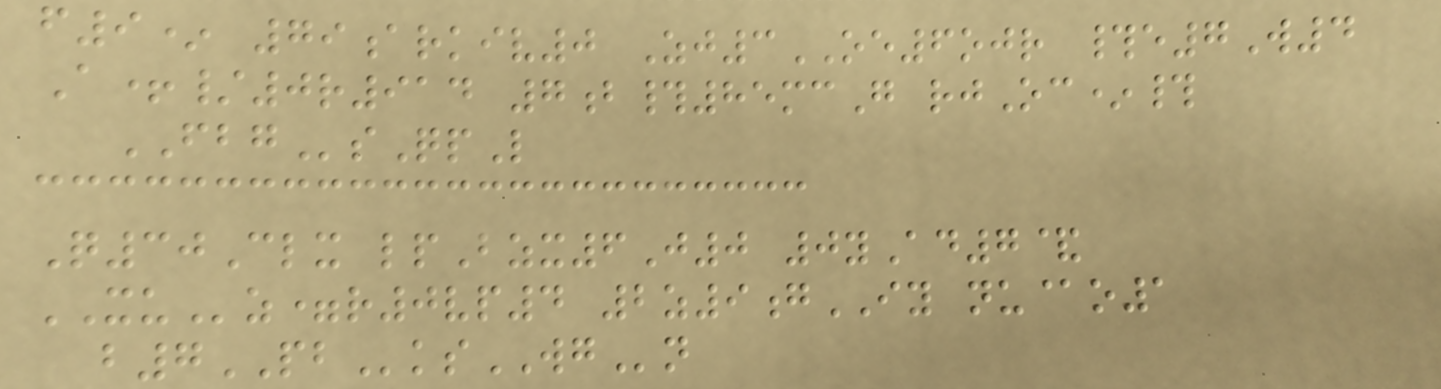f9* 79arkiv0 Zj3OE6ojr #e7W4
A+/0r914 7b#85mcG rjOc*#
FBGsQpL
Q30Clx lpBzx6J0 0yAd7&
XUz=r0vp4 2z9gIY nu@o1
b7PBksWGn
